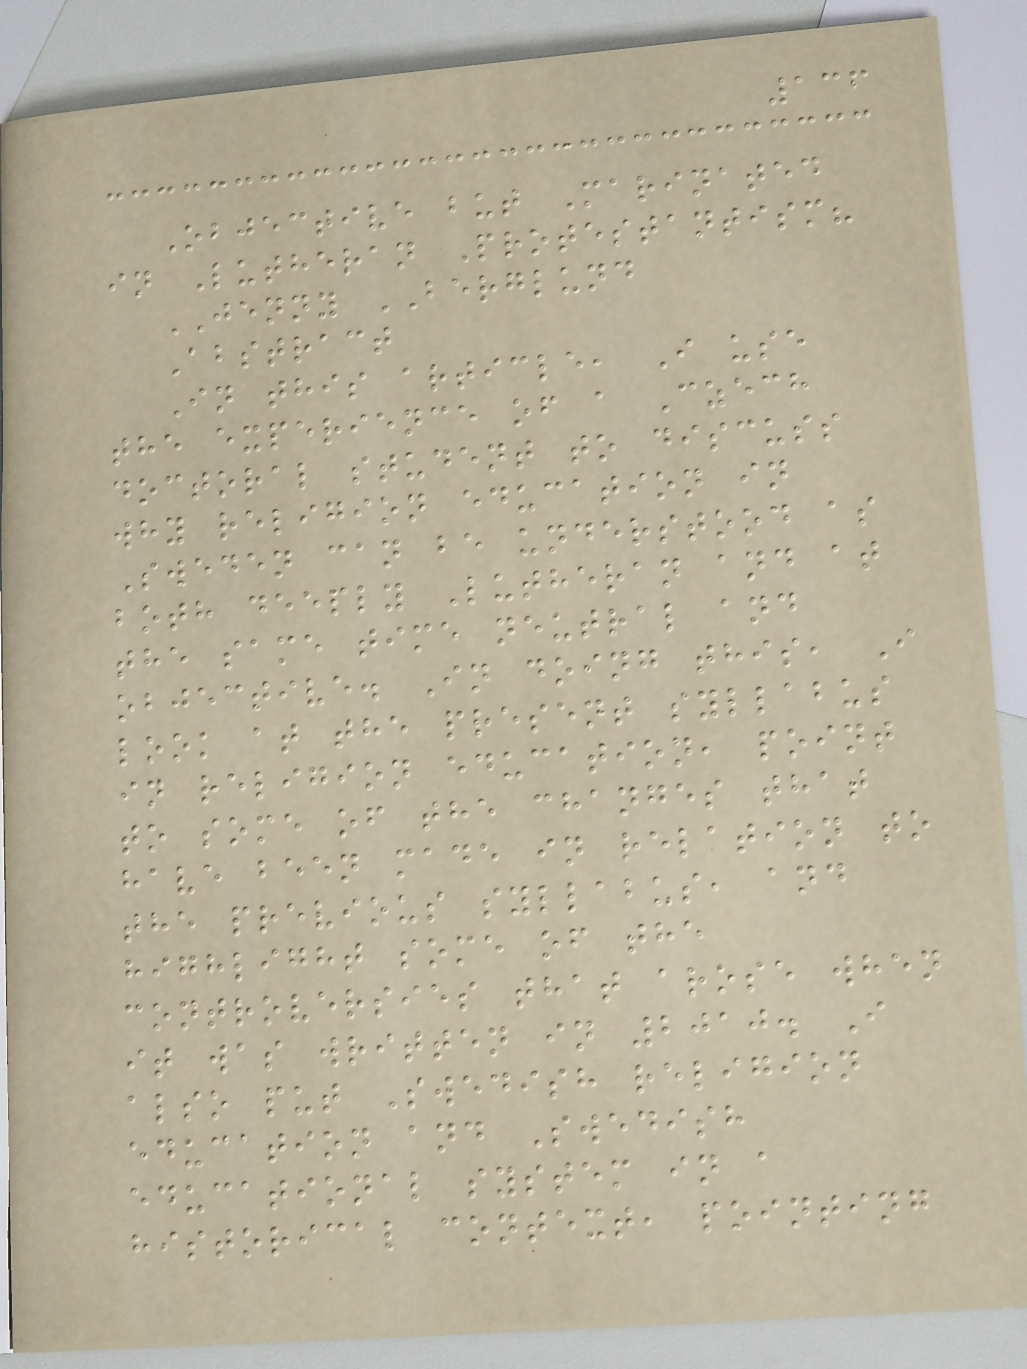136
Objective but Marinated
in Lutheran Protestantism?
JENNY BERGLUND
Abstract
In this article, I use
the experience of a Czech
doctoral student to discuss
why religion education in
Sweden can be understood as
both deeply Lutheran and at
the same time neutral and
objective. In doing this, I
look at the present syllabus
in religion education, point
to some of the changes that
have been made in relation to
the previous syllabus, and
highlight some of the
controversies that arose when
it was written in 2010. I
also put Swedish religion
education and Swedish
educational system in a
historical context, pointing
